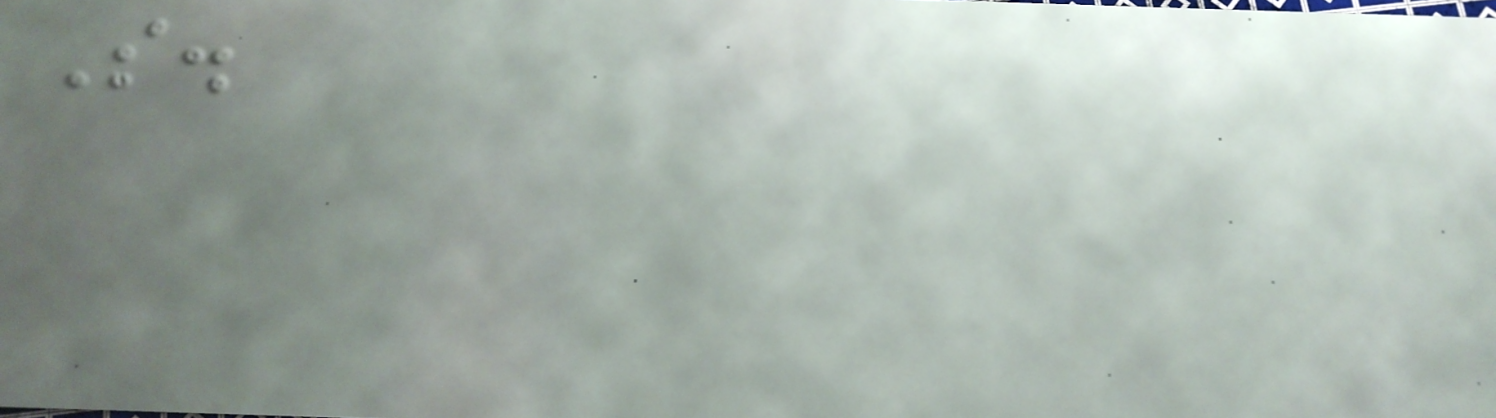So.
